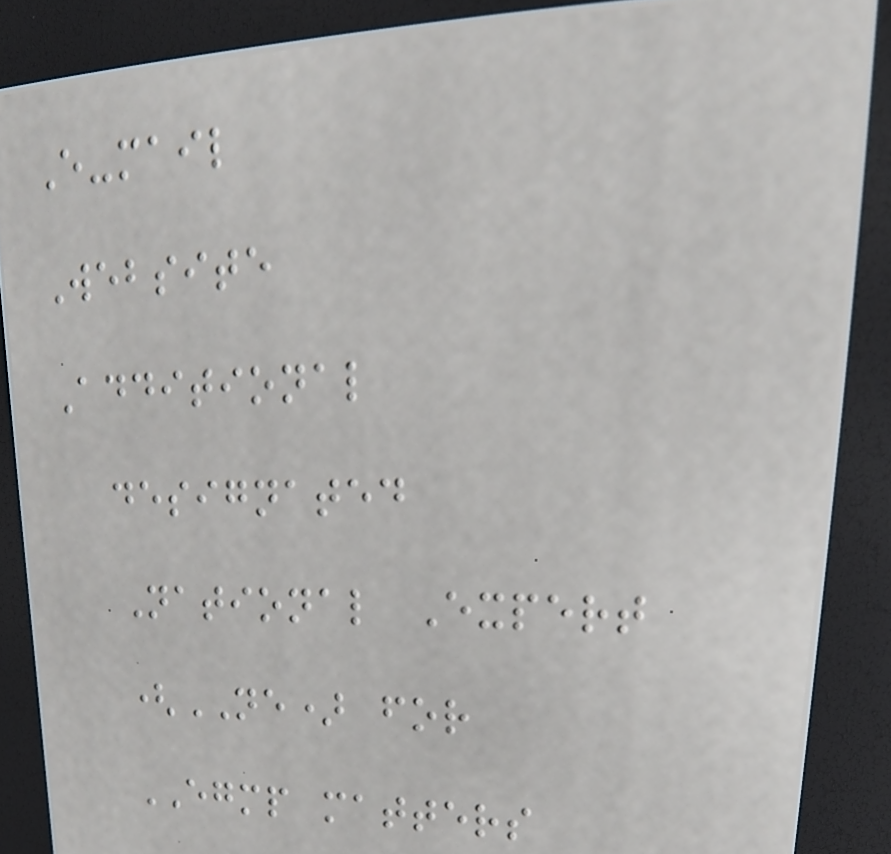E-mail
Website
Additional
designated
National Expert
(NE) for
EGMP matters
